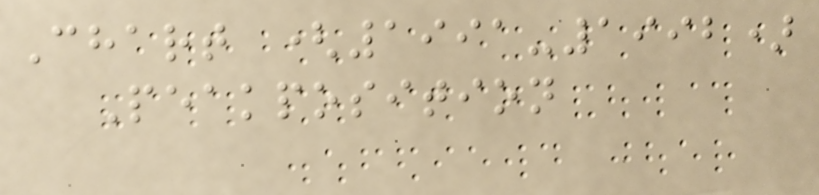Chart (1991-1992)
Peakposition
